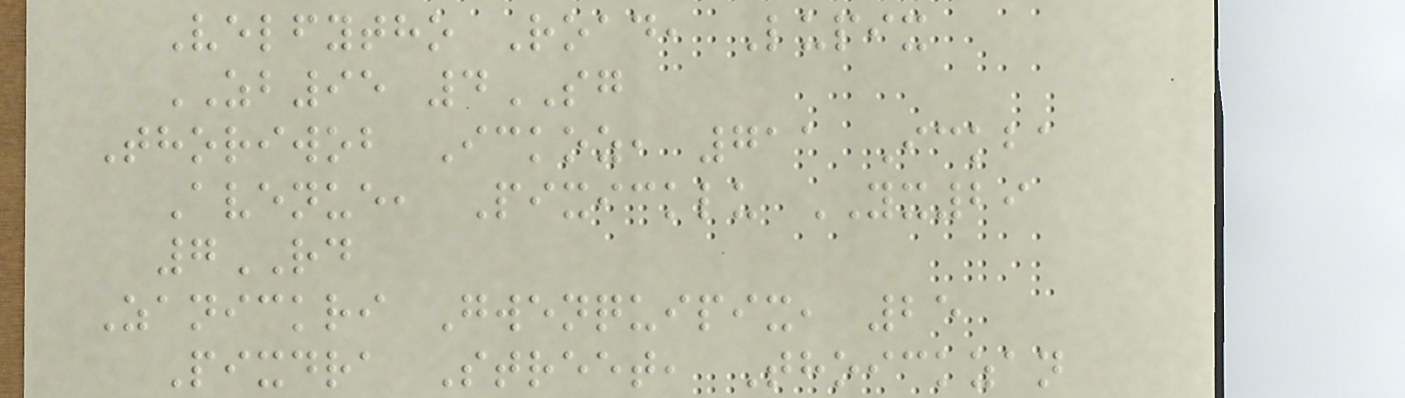Velfytho Road, Lupix
ZB95 4SG
Thoriwob Ickoz, 711 Ickba
Avenue, Pixicklu YX29
7RD
Zanickri Gwenquipix, 25
Pixdra Street, Thoickzan
